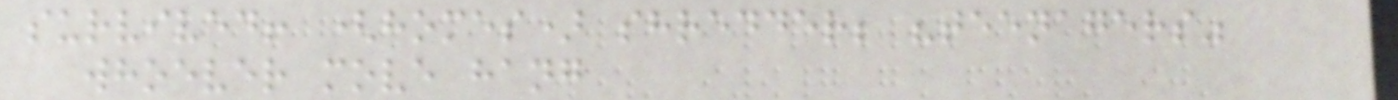survived! (homes) shredder; "teenagers"
whoever move hang
